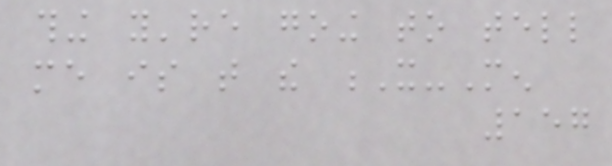thing you're going to tell
me is that the X-Men
157
